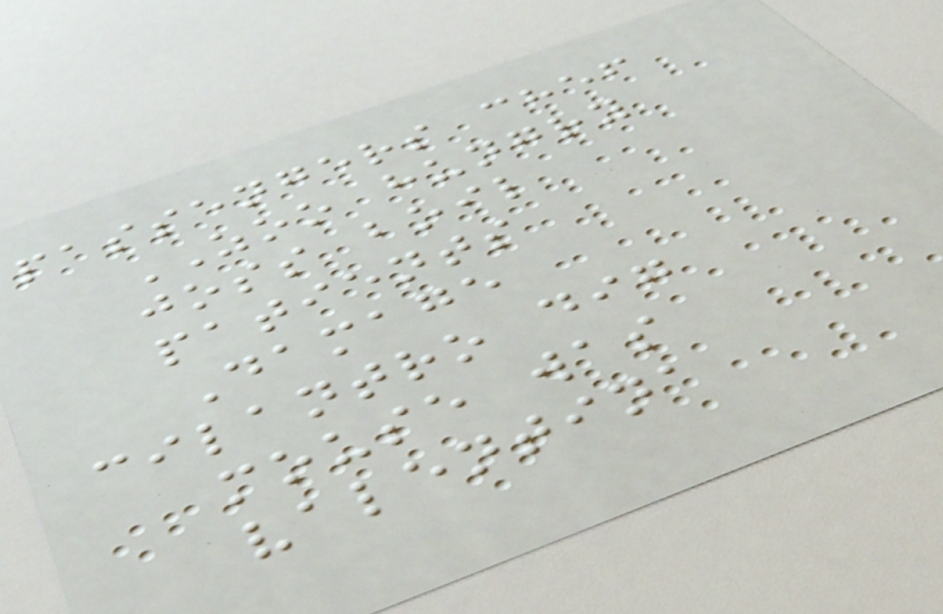passengers chef
ZOO hungry
joss boil
patients
Damage
cilantro dig
mouse was
valentina
